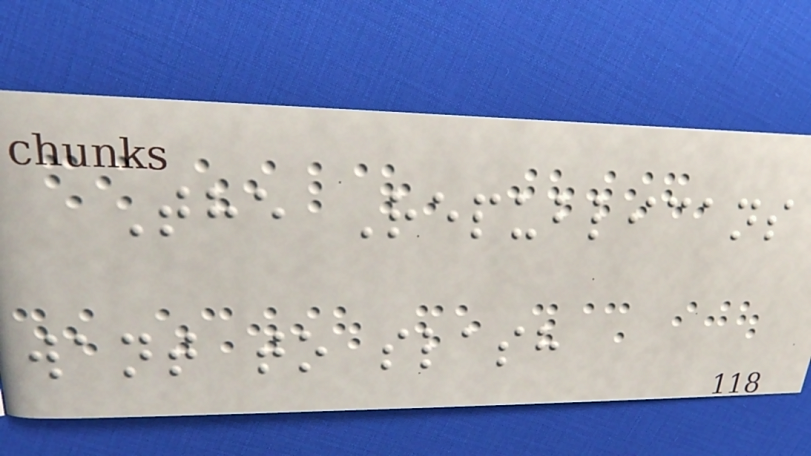The Republicans
want to slash
